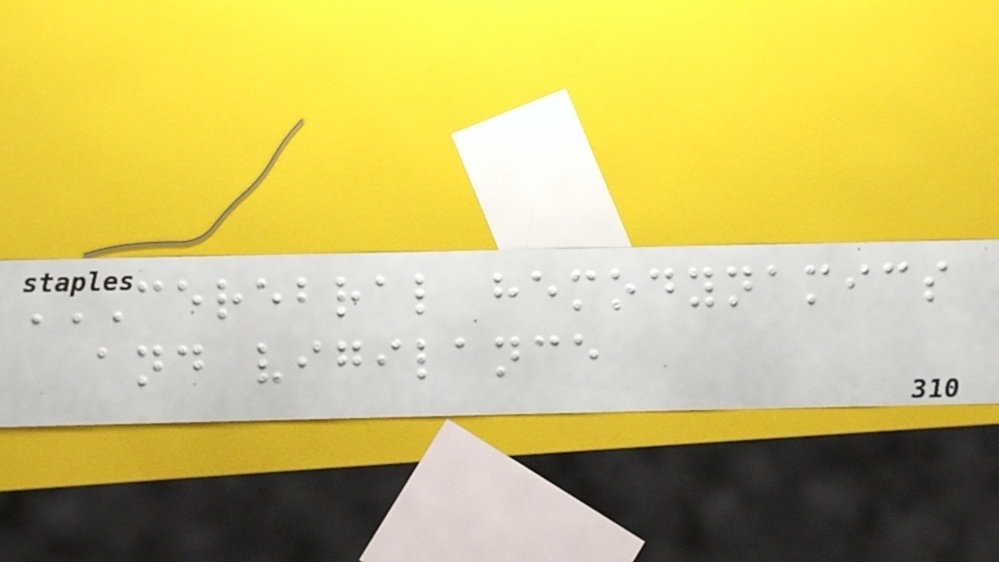CEREBRAL HEMODYNAMICS
AND VIGILANCE
